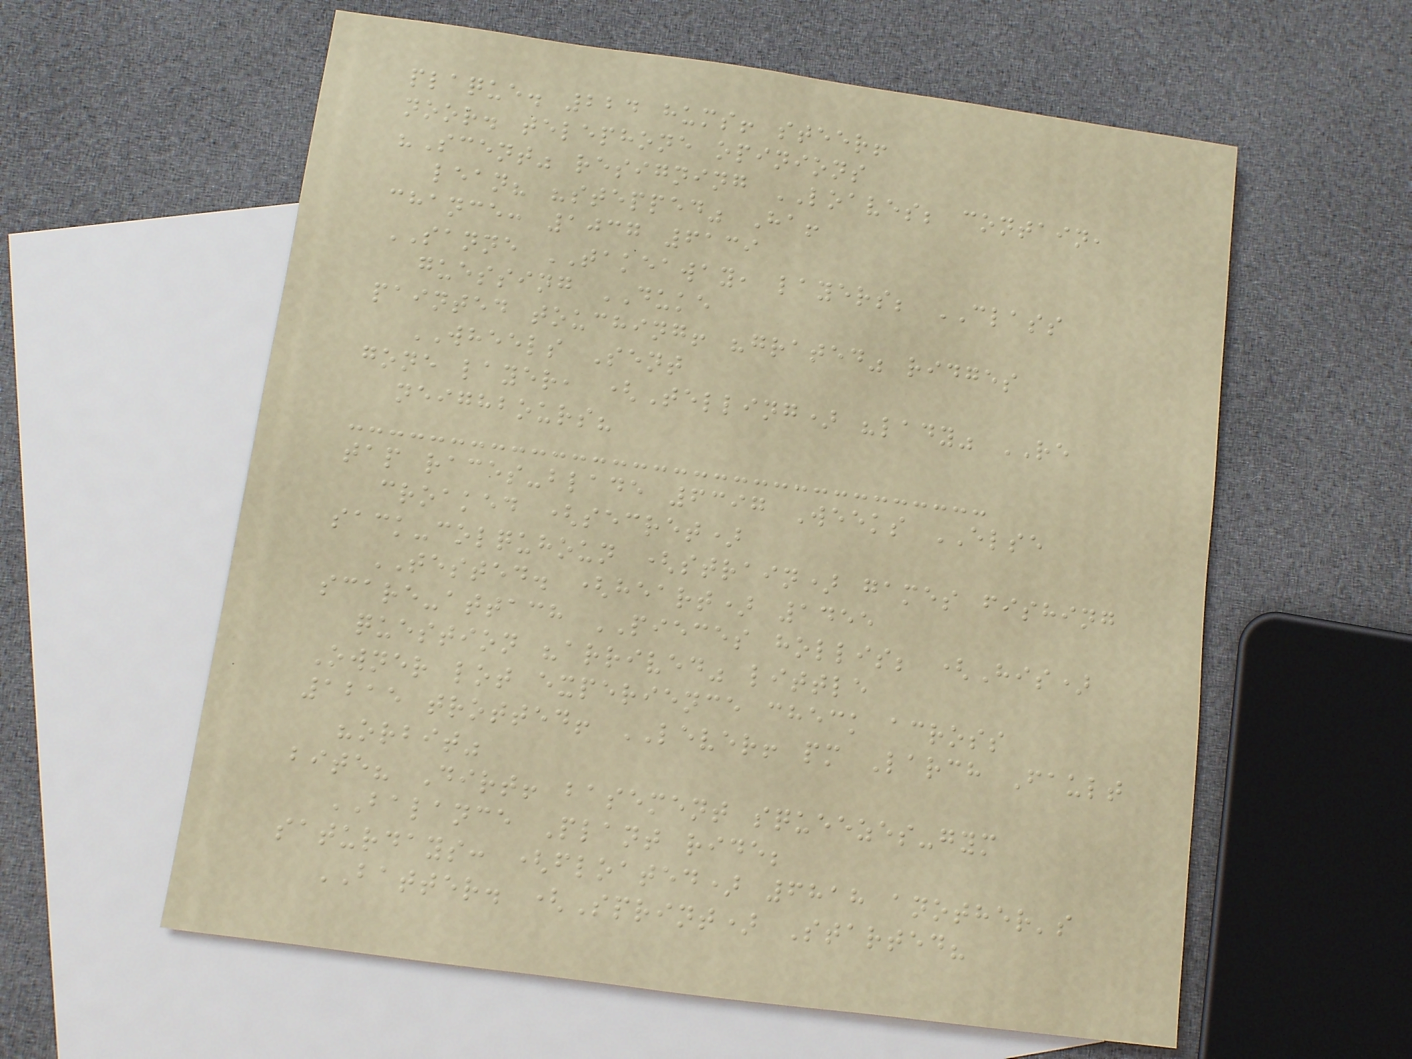plaque. 224 hums! steer!
noor. telephone opinions
"Scent" resigning LOAVES; contain,
lean? "stepped" Ha!
chance: 1037 6139
SANNE TAKEAWAY, layers; CLASS
guessing DUKE
painted touching! "grated" ridges
WHEELS Sent
gone layer, (Telling) "lady" RE
neighbours?
tap races-blade 6397 Weeks ELSE
croaked (secret)
sack-colquhoun (strain) games fishing
TESTED. (heart) 1455
scare-attach PIECES hollis; (His)
question "arrived" little
Owner lot experience check across
1215 trotted! LEVER! pm Larch Fault
"orbit"
bite? Dirt! basement squeezes-gym
BALANCE Plant ride;
saturdays: (floated) 6818 another's
BATTER. (Sprint) Started?
